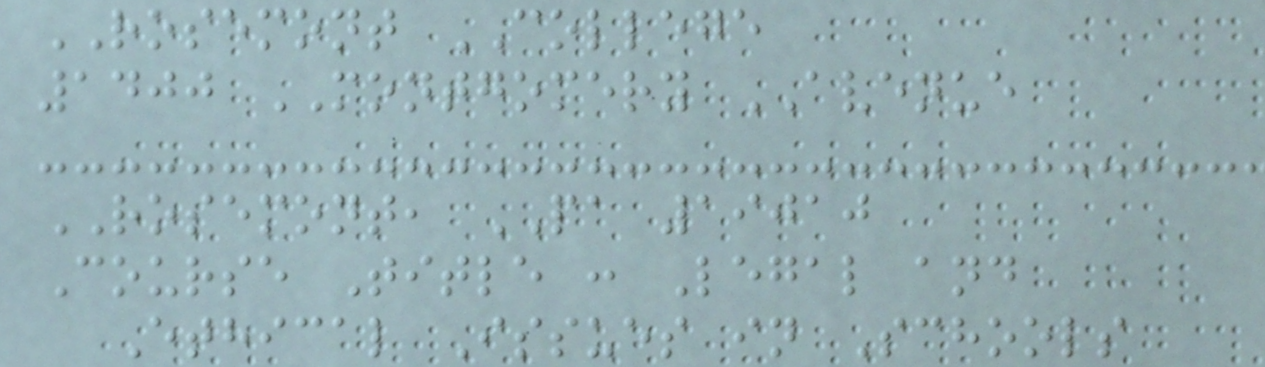ROSEMONT COLLEGE
1400 MONTGOMERY AVENUE
ROSEMONT, PA 19010
Course Title : Legal and
Ethical Issues in Schools
